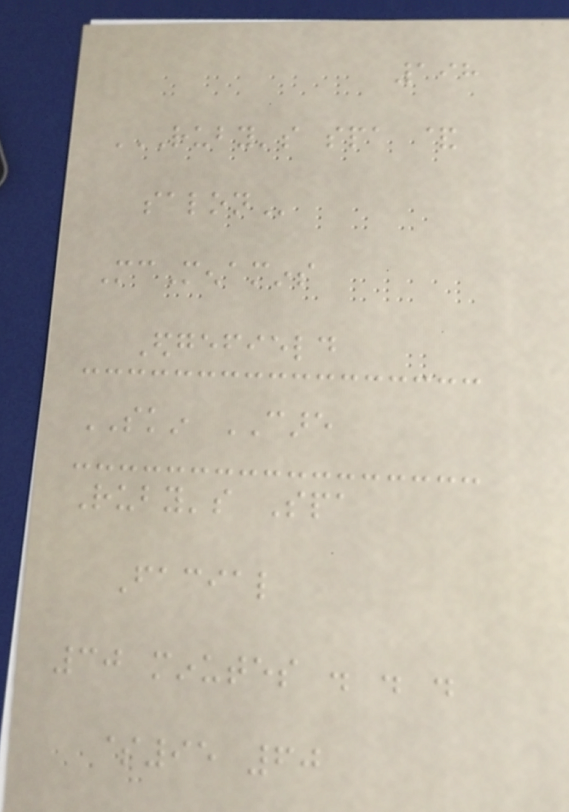198
RUBY'S SPA &
SALON
McMenamins
Edgefield
SKIN CARE
Ruby's Spa
Facial
30 minutes . . .
$95 60
